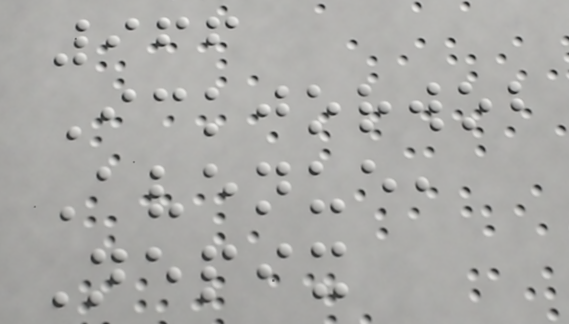966
Ickjorwob
Avenue,
Nepix
